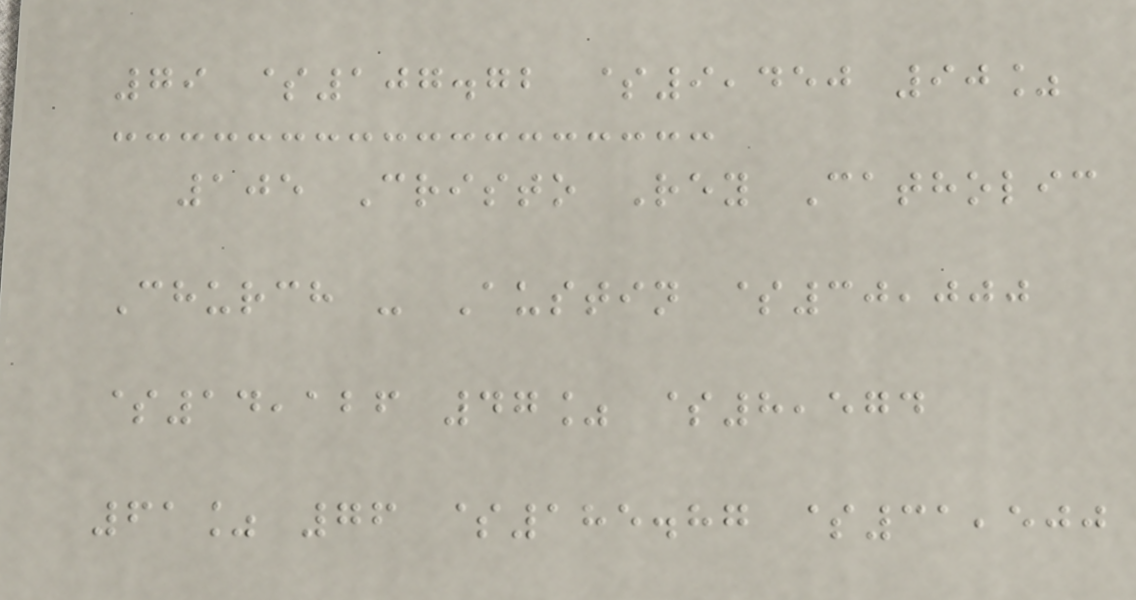79 $107.72 $9,450 90%
105 Cristo Rey Catholic
Church - Austin $30,000
$14,126 47% $8,574
61% 76 $185.87 $31,500
